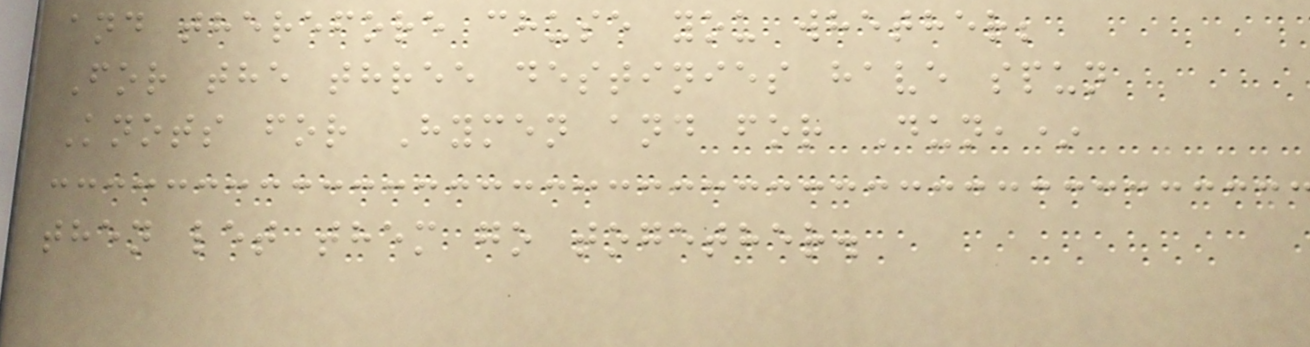and therefore chuse you whether;
For the three destinies have spun
Knots for Hymen and for Dun,*
then let them go together.
